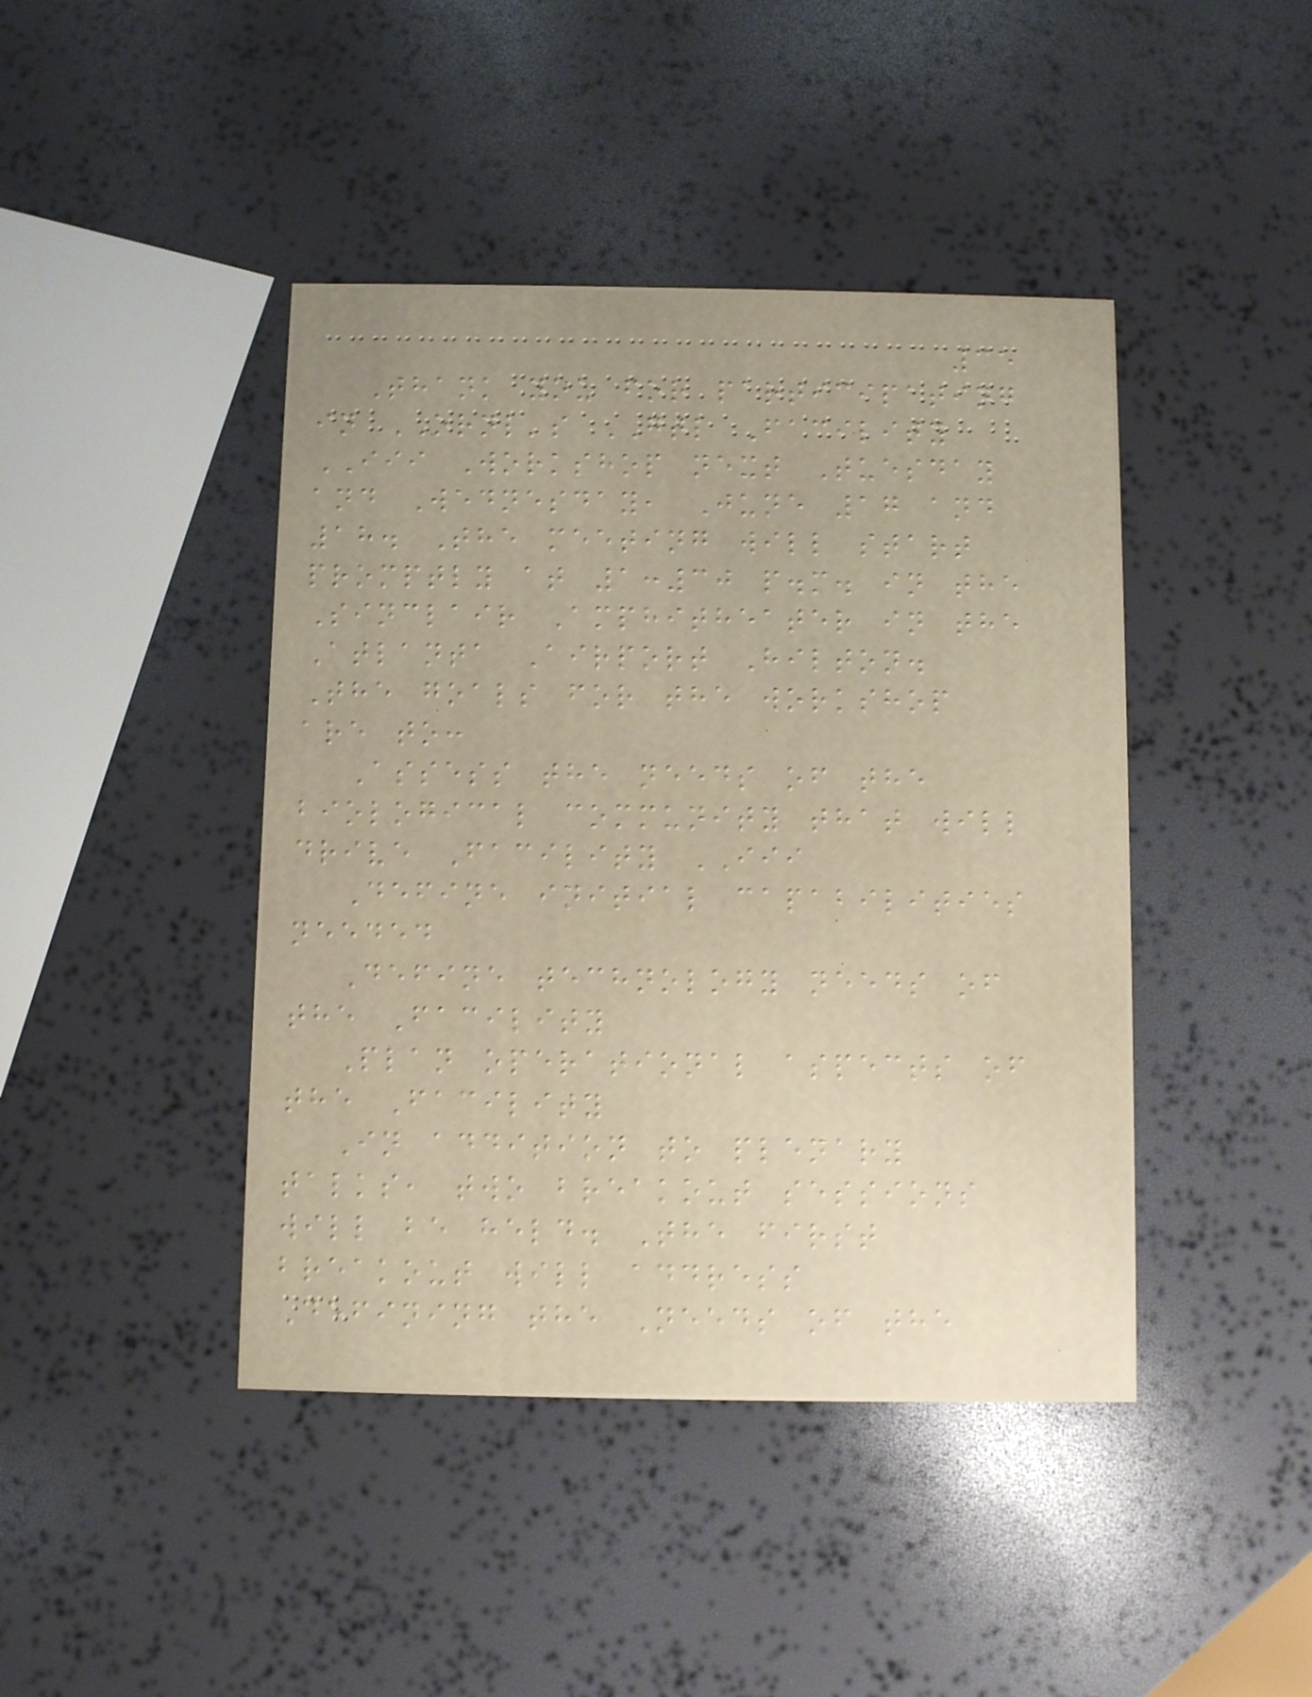35
Thank you for participating
in ORNL's GTL Facility
III Workshop next Tuesday
and Wednesday, June 17 and
18. The meeting will start
promptly at 1:30 p.m. in the
Sinclair Amphitheater in the
Atlanta Airport Hilton.
The goals for the workshop
are to:
Assess the needs of the
biological community that will
drive Facility III
Define initial capabilities
needed
Define technology needs of
the Facility
Plan operational aspects of
the Facility
In addition to plenary
talks, two breakout sessions
will be held. The first
breakout will address
Defining the Needs of the
